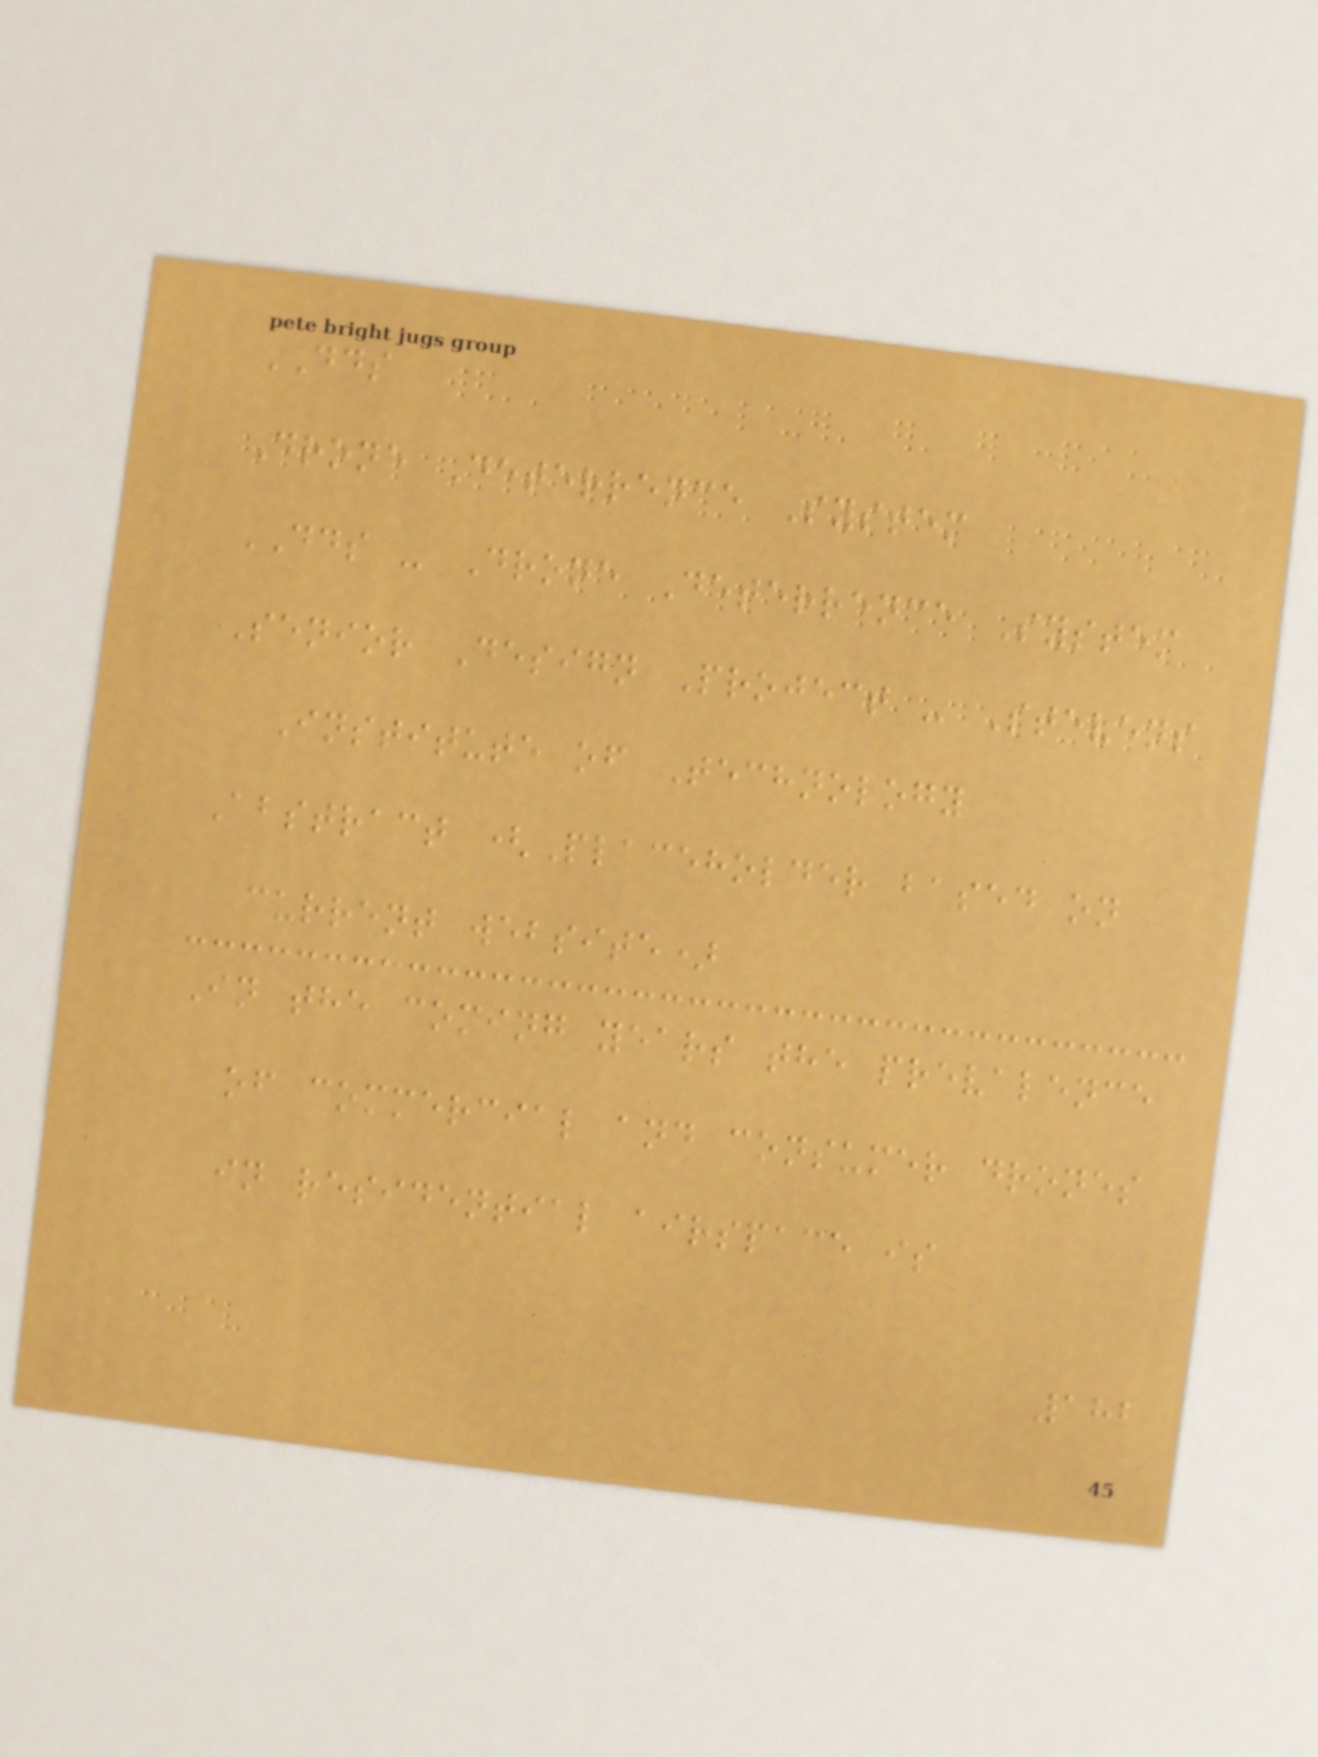DDS
Drone Deterrence System
DDS - Drone Deterrence System
Senior Design Project - Stevens
Institute of Technology
Abstract (Placeholder based on
current website)
In the coming years the prevalence
of commercial and consumer drones
in residential airspace is
182
